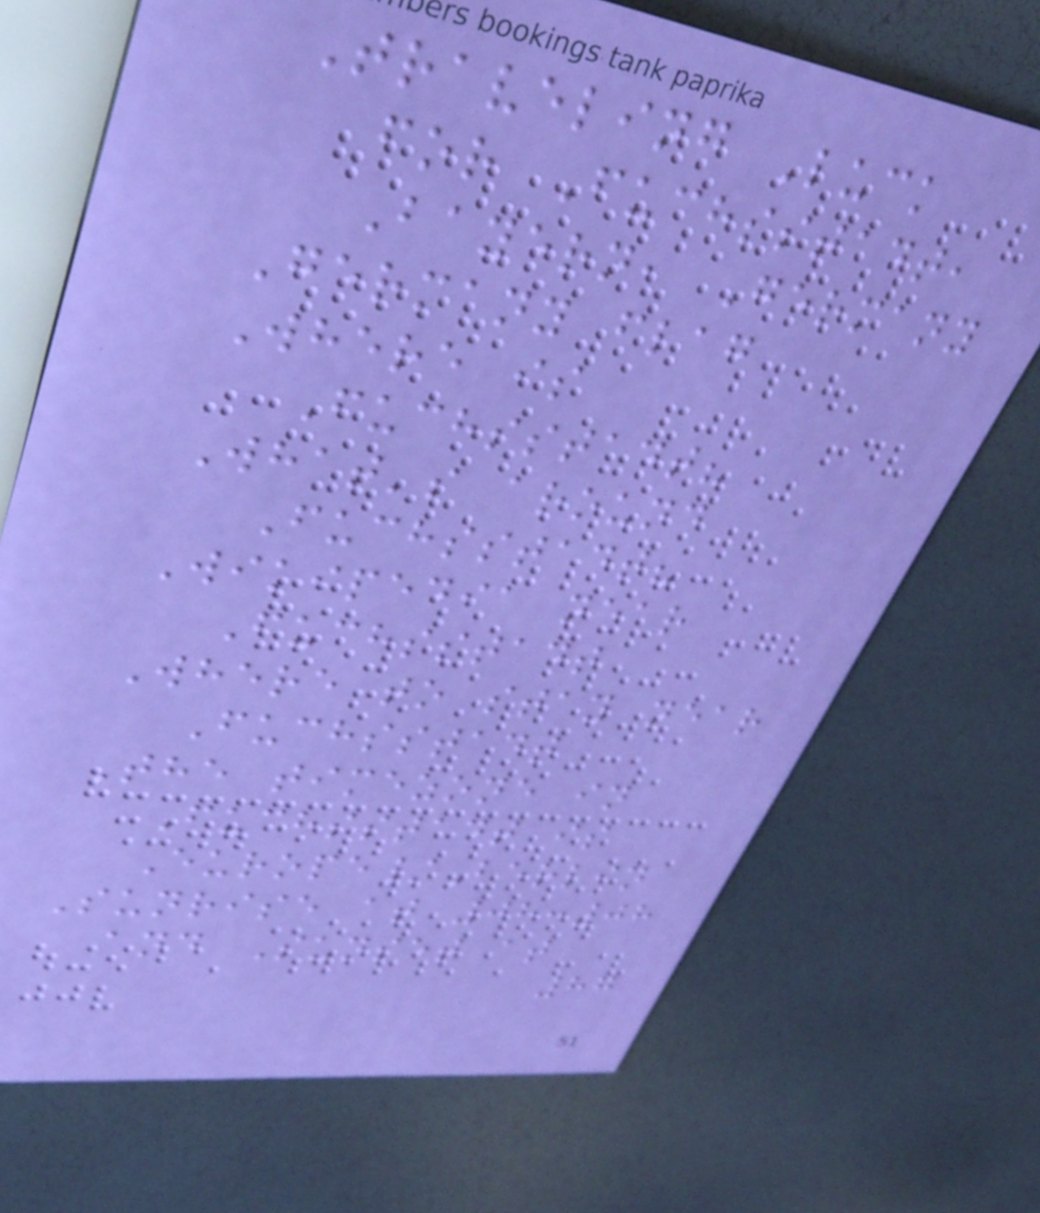Traveling Luck
for Fuchsstadt,
Bayern, Germany
Germany flag
Where is
Fuchsstadt?
What's around
Fuchsstadt?
Wikipedia near
Fuchsstadt
Where to stay near
Fuchsstadt
The timezone in
Fuchsstadt is
Europe/Berlin
Sunrise at 08:08
and Sunset at
87
